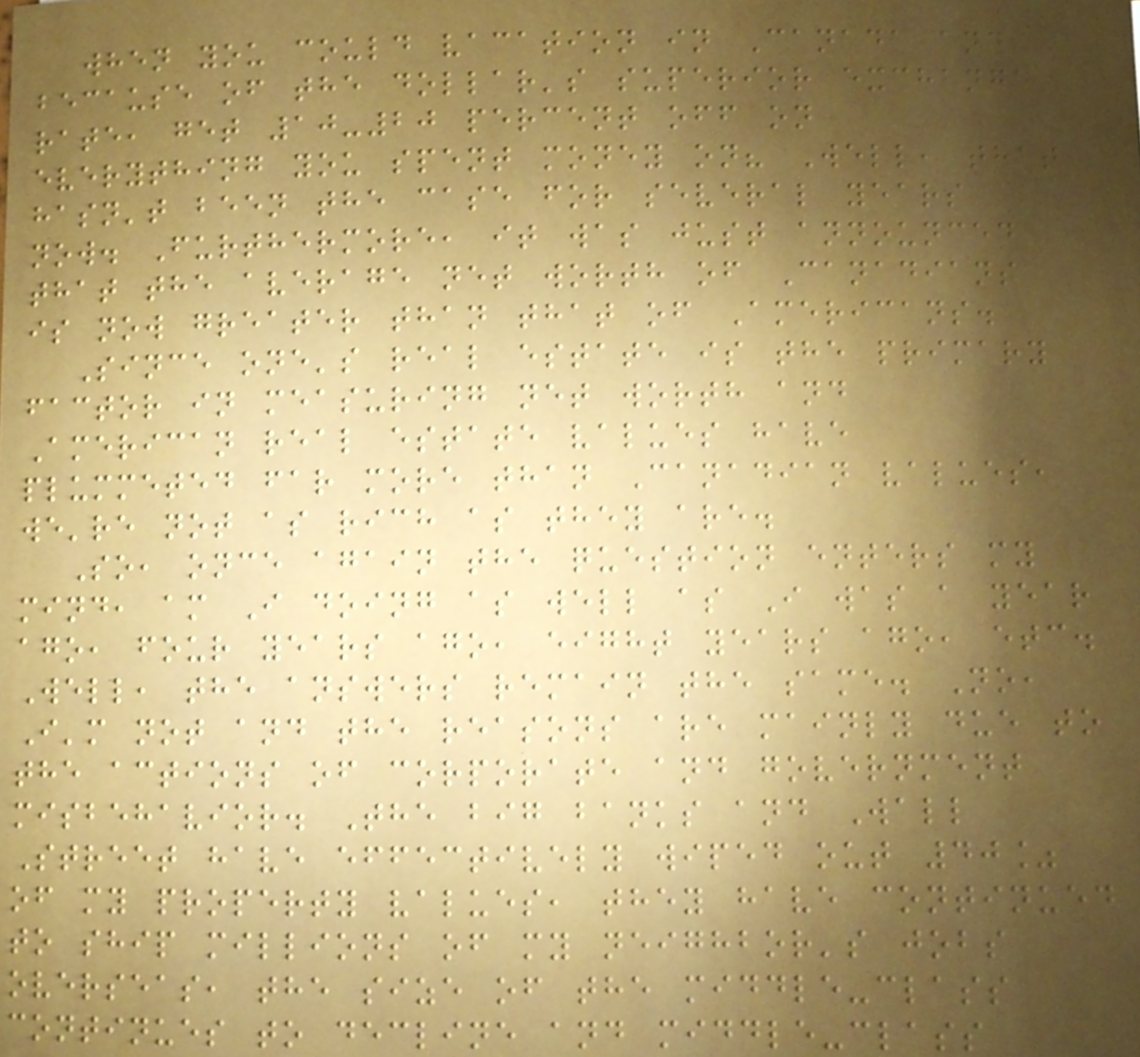when you could vacation in Canada and
because of the dollar's superior exchange
rate, get 10-20 percent off on
everything you spent money on? Well, that
hasn't been the case for several years
now. Furthermore, it was just announced
that the average net worth of Canadians
is now greater than that of Americans.
Since one's real estate is the primary
factor in measuring net worth and
American real estate values have
plummeted far more than Canadian values,
we're not as rich as they are.
So, once again the question enters my
mind, am I doing as well as I was a year
ago, four years ago, eight years ago, etc.
Well, the answers remain the same. No,
I'm not and the reasons are mainly due to
the actions of corporate and government
misbehavior. The big banks and Wall
Street have effectively wiped out 40%
of my property values, they have continued
to ship millions of my neighbor's jobs
overseas, the size of the middle-class
continues to decline and middle-class
